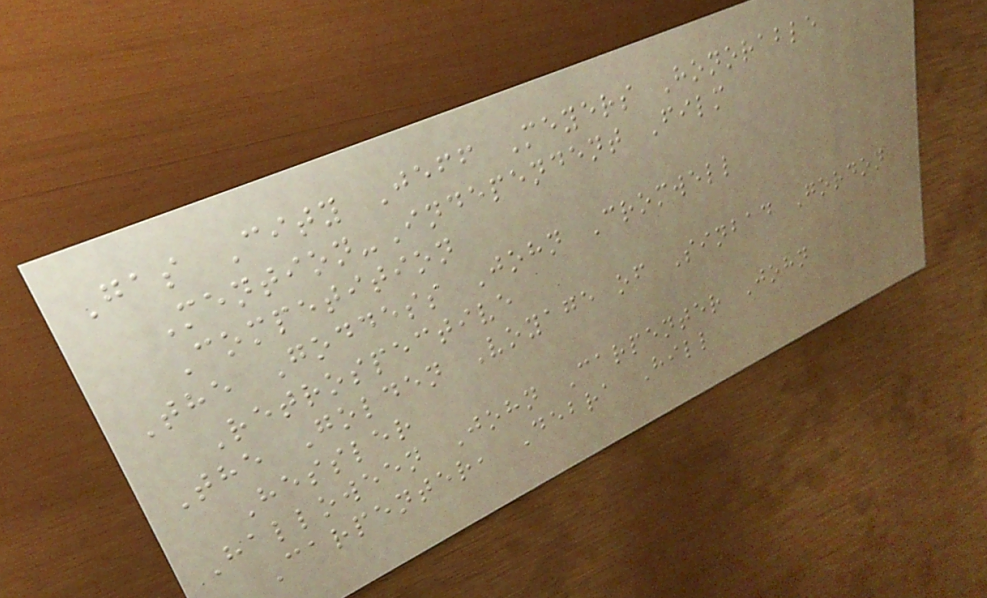Gas City Jeff Meyers Honorable
Mention-Independent Film
Competition
The Goddess John Cromwell
Retrospective
The Golden Voyage of Sinbad Gordon
Hessler
Halloween John Carpenter John
Carpenter, Debra Hill
